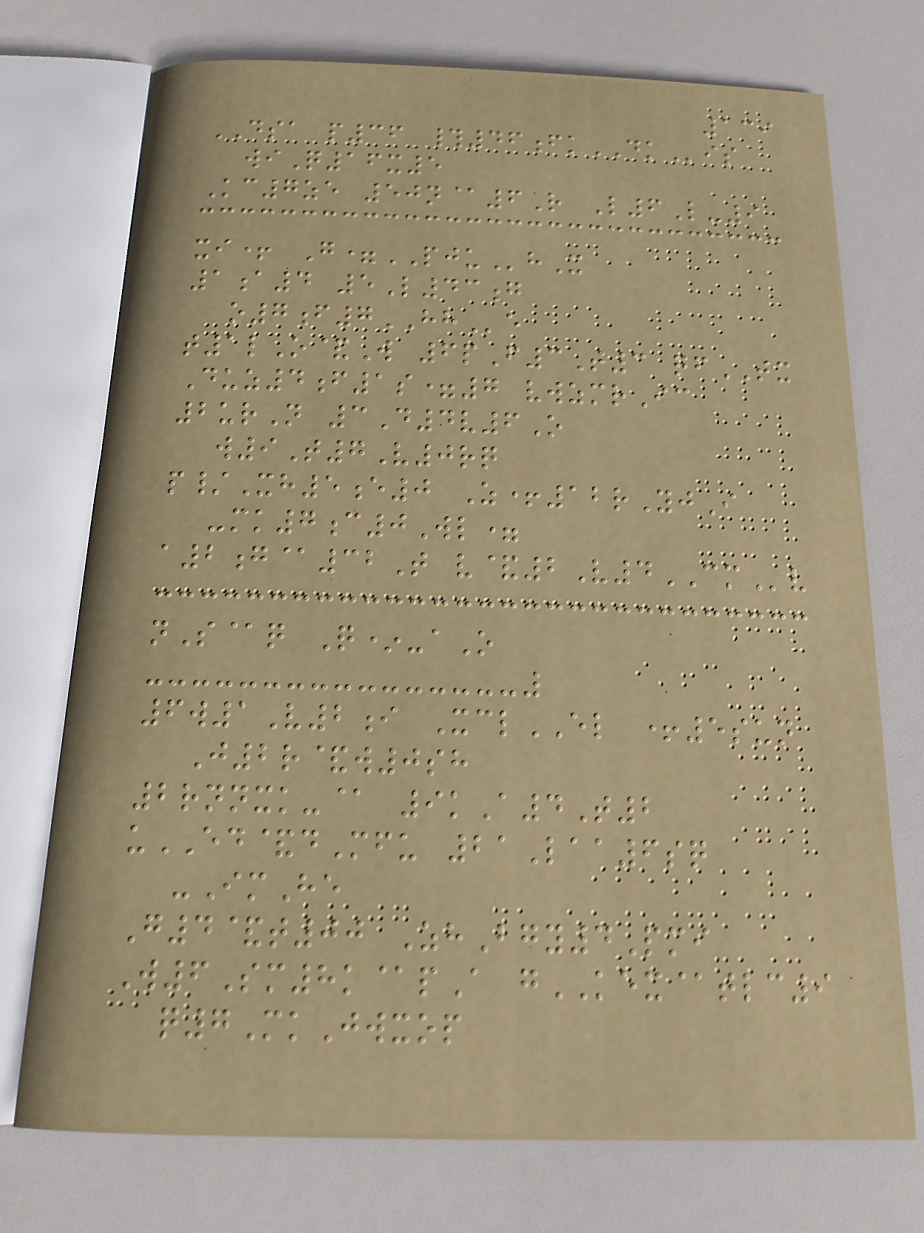139
DSA p36 #46fkDKis
wiQ16x5
Kc7ze 50n@6R L6L-9
xi+ G=PJUhX
1a4 5L43g
o7f7HHe
t1lO&W 6pF3T3 qfTX
Duz4f1s=7 vwzmrIc
2urN 3D4v6O
w9T7V0rq
p/Xh5e0 Z+12rYjI
-mk7c0Wl=
a2g@32T v&2V4CMv
nS@q Q*-aO
6w1V2i XclEL +5sun
J2r&w0sh
2rnnxk-@ 9kA4T2
uED&dMfu 21Laa6sq
-ImHe
G4&t00 ZhBgy4Pmi
W6Sm8k@pA gKEX@tlc9
q7MkJwxop
